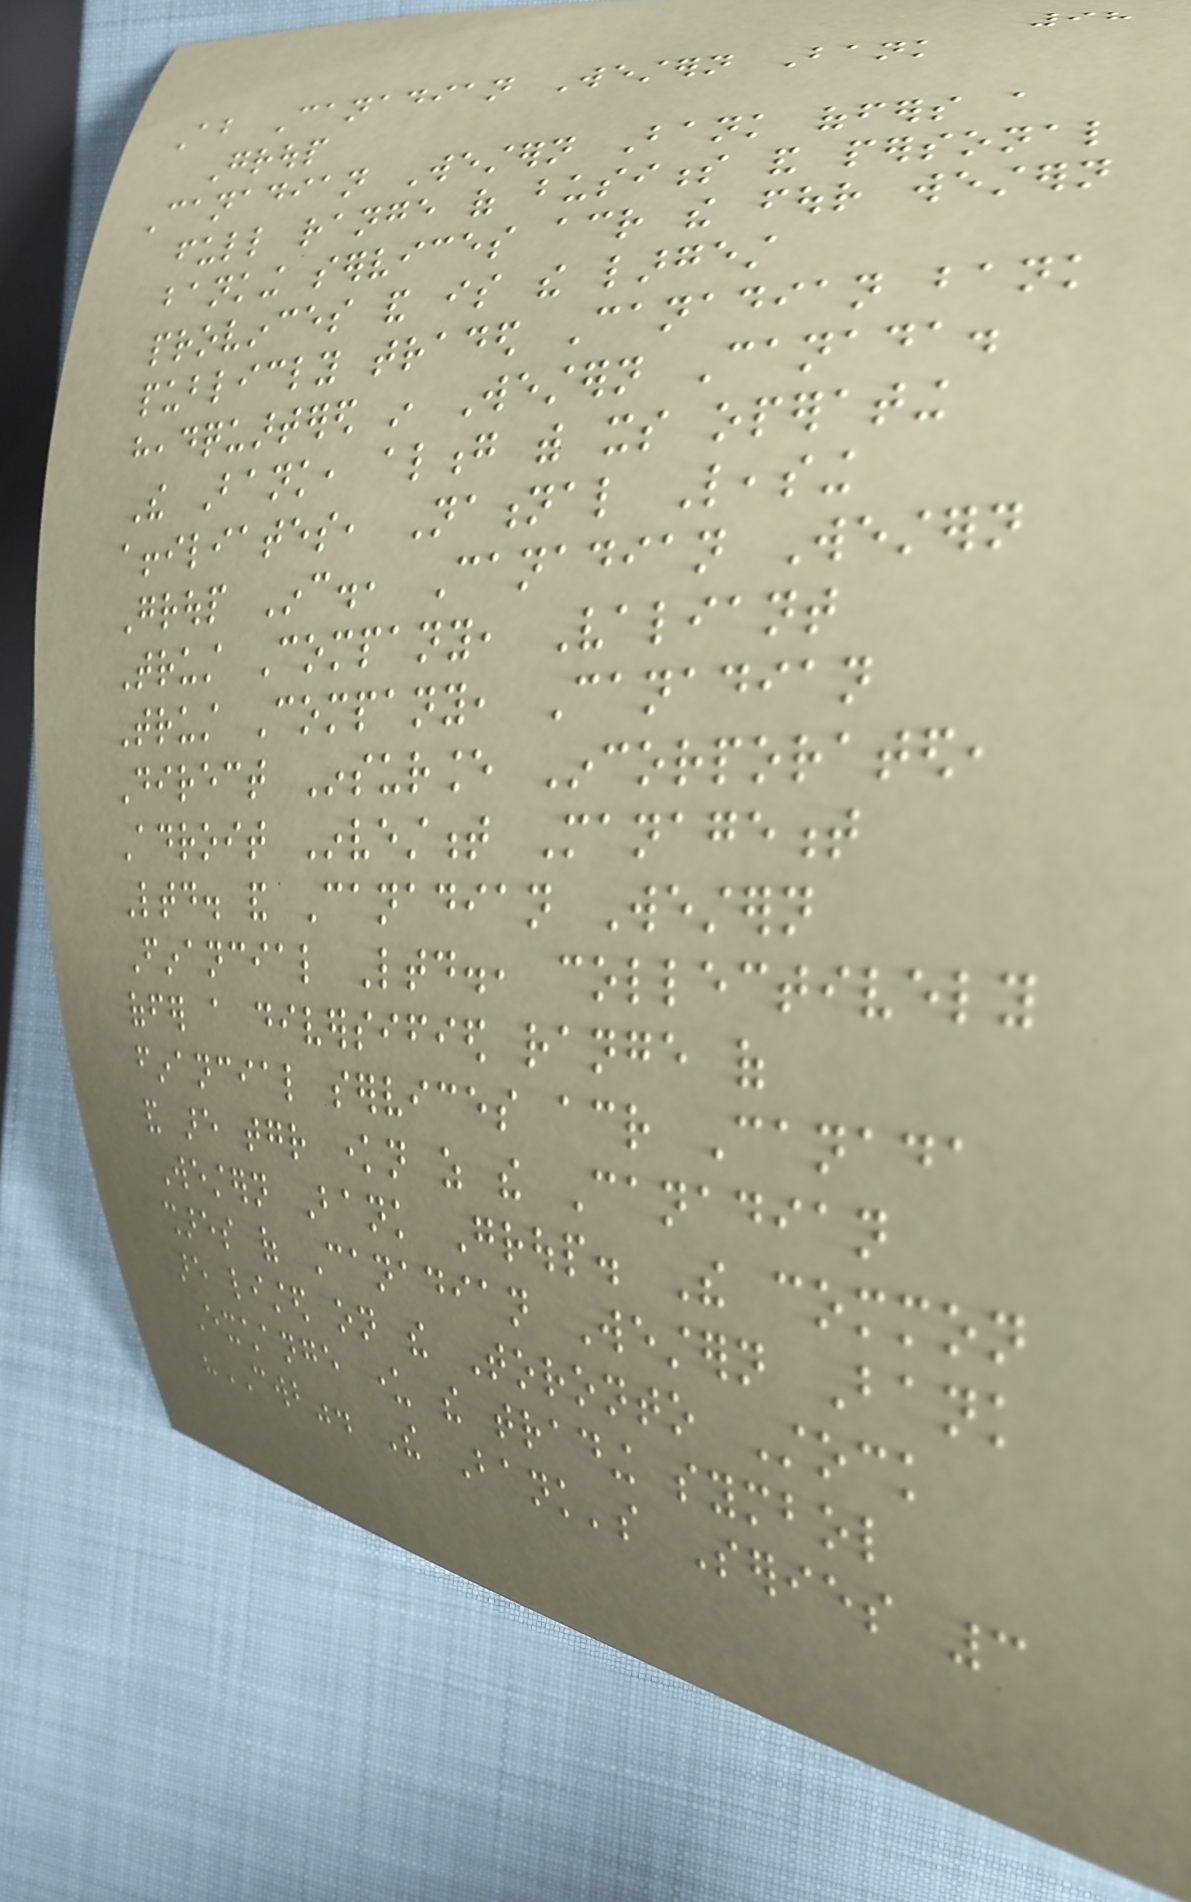98
About Canadian Western Bank
Group
Canadian Western Bank offers a
full range of business and personal
banking services across the four western
provinces and is the largest
publicly traded Canadian bank
headquartered in Western Canada.
The Bank, along with its operating
affiliates, National Leasing
Group Inc., Canadian Western
Trust Company, Valiant
Trust Company, Canadian
Direct Insurance Incorporated,
Adroit Investment Management
Ltd. and Canadian Western
Financial Ltd., collectively
offer a diversified range of
financial services across Canada
and are together known as the Canadian
Western Bank Group. The common
shares of Canadian Western Bank
are listed on the Toronto Stock
Exchange under the trading symbol
"CWB". The Bank's Series 3
